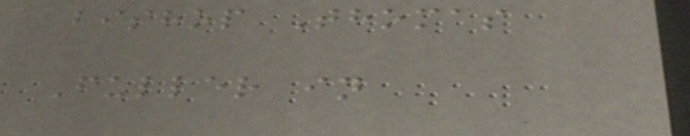bishop Thomas
Fuller in
